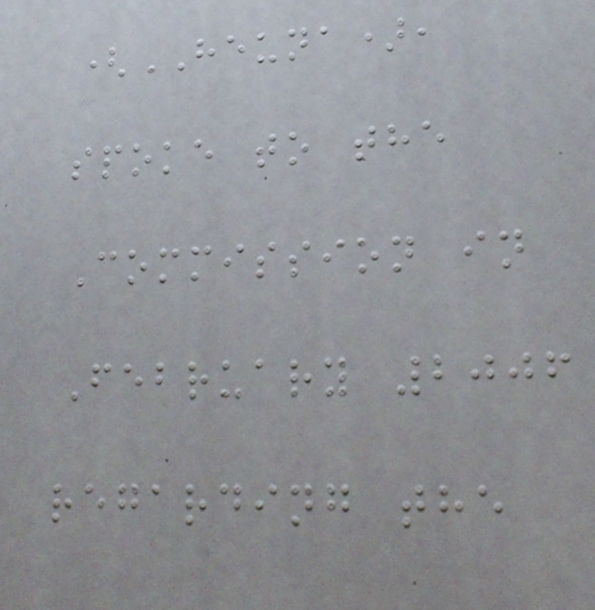(HEUNA),
spoke to the
Commission in
February 2006
regarding the
